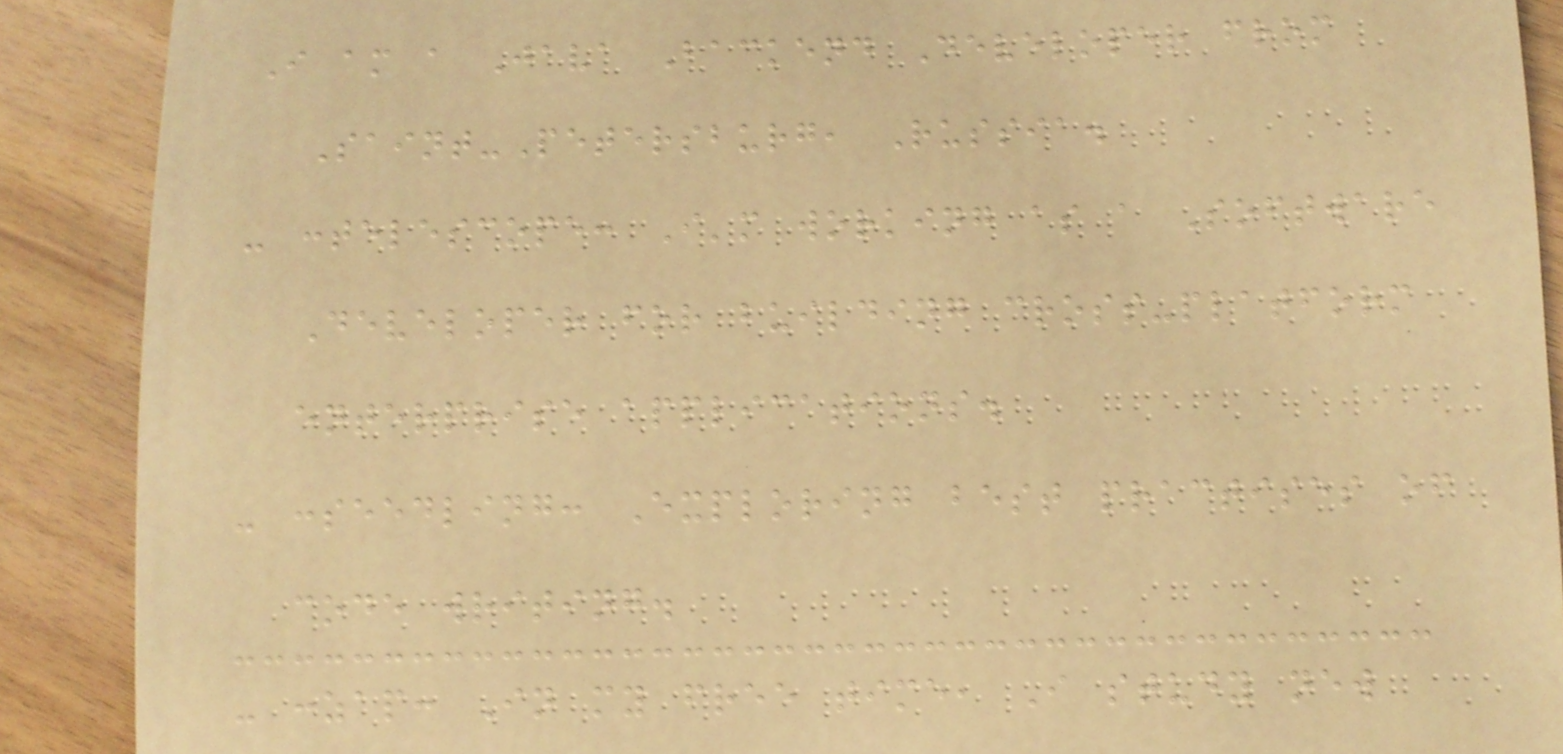I am a Java Backend Developer from
Saint-Petersburg, Russia.
- :telescope: I'm working as a Software
Developer for building cross-platform
enterprise applications.
- :seedling: Exploring best practises of
code writing.
- :zap: In my free time, I study new
